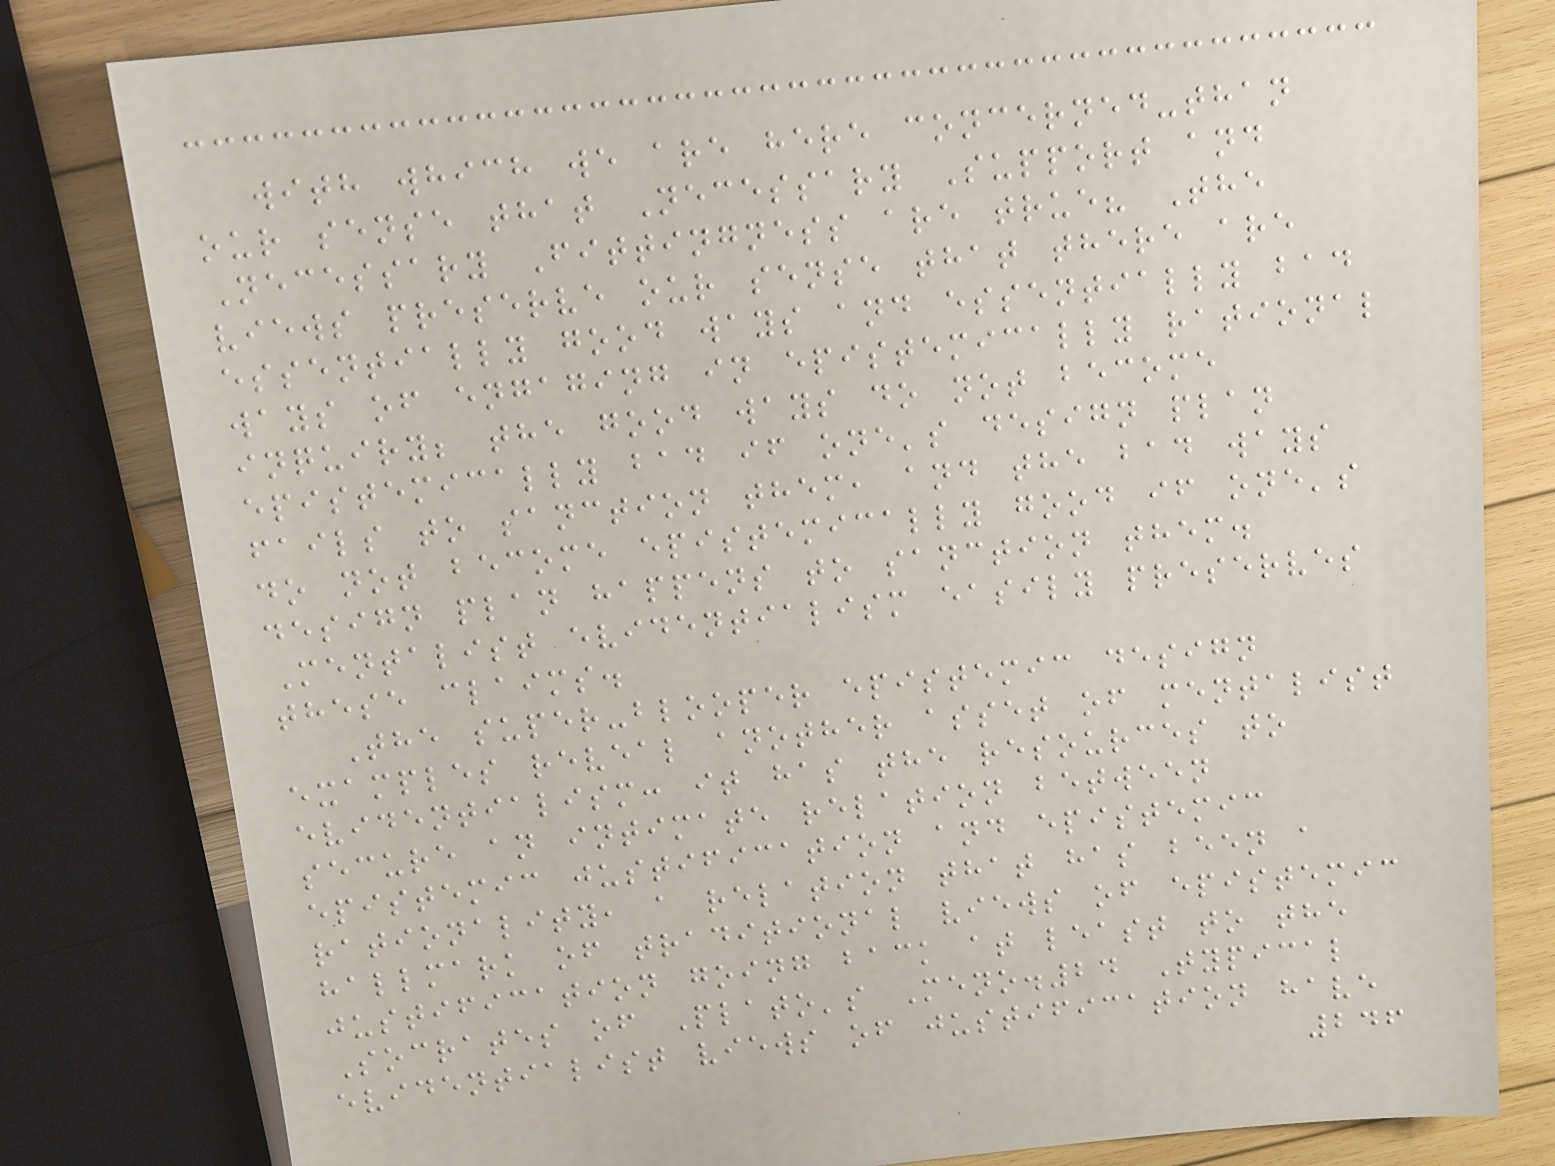with which we are here concerned-than
our sense that Necessary Support and
Necessary Fittingness are true? The
views preserve our sense that there are
essentially good ways and essentially bad
ways of engaging in epistemically rational
inquiry; the good ways do not become
epistemically bad if one's design plan
fails to sanction them, and the bad ways
do not become epistemically good if one's
design plan happens to sanction them.
Mentalist evidentialism easily preserves
these claims.
The super-blooper epistemic design
examples reveal another asset of mentalist
evidentialism: it has the resources to
secure an intimate relation between
epistemic justification and epistemic
rationality, a relation that has been a
hallmark of traditional views of epistemic
justification going back at least to the
Socrates of Plato's Meno.24 Typical
evidentialist views of justification have
246
